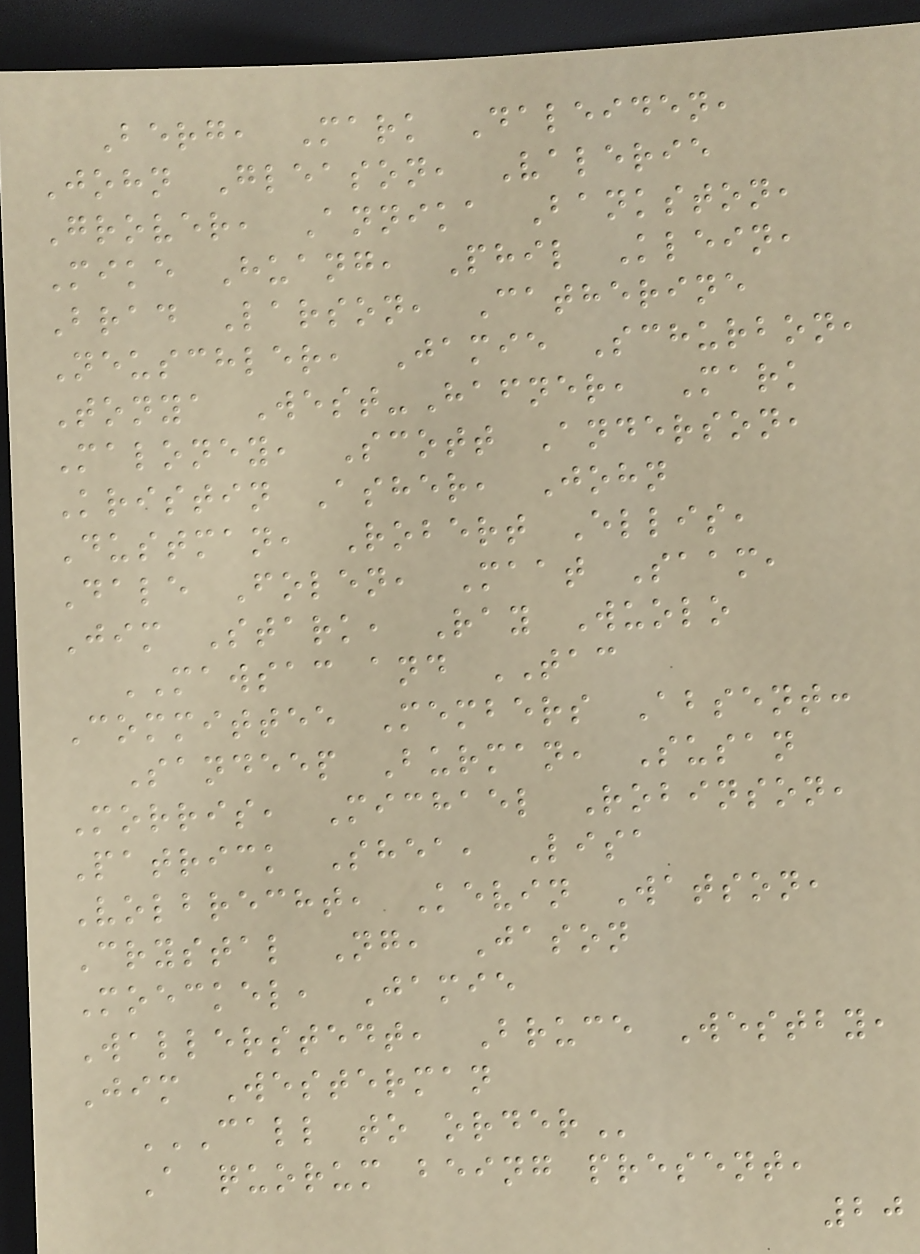Berg, Mark Daleiden,
John Gleason, Valerie
Grover, Annika Bankston,
Mike Huang, Phil Klein,
Brad Larson, Catherine
Neuschler, Jamie Schurbon,
Tonya West-Hafner, Mark
Maloney, Scott Anderson,
Kristin Asher, John
Dustman, Robert Ellis,
Dale Folen, Maat Saam,
Jim Stark, Ray Wuolo
MAWSAC and TAC
Committee Members Absent:
Sandeep Burman, Susan
Morris, Michael Robinson,
Patrick Shea, Lisa
Volbrecht, Kevin Watson,
Crystal Ng, Jason
Moeckel, Jamie
Wallerstedt, Bruce Westby,
Jim Westerman
CALL TO ORDER
A quorum being present,
20
